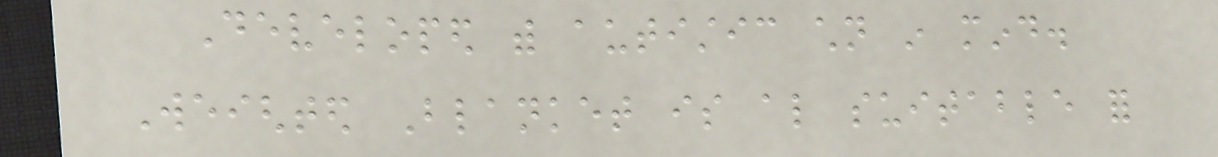Developed with autistic children in mind.
Weighted Blanket is also suitable for
